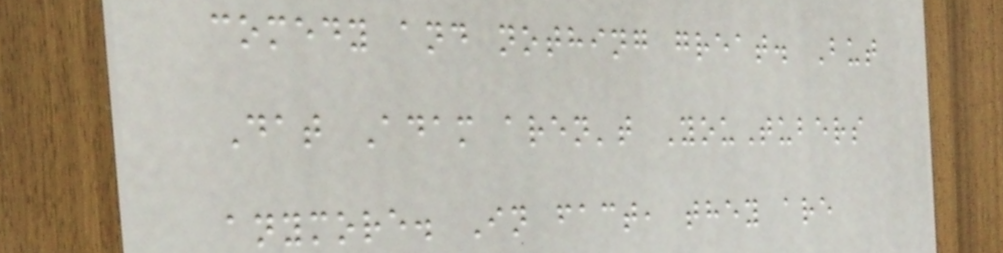comedy and nothing great. But
Dat Adam aren't YouTubers
anymore. In fact, they are
